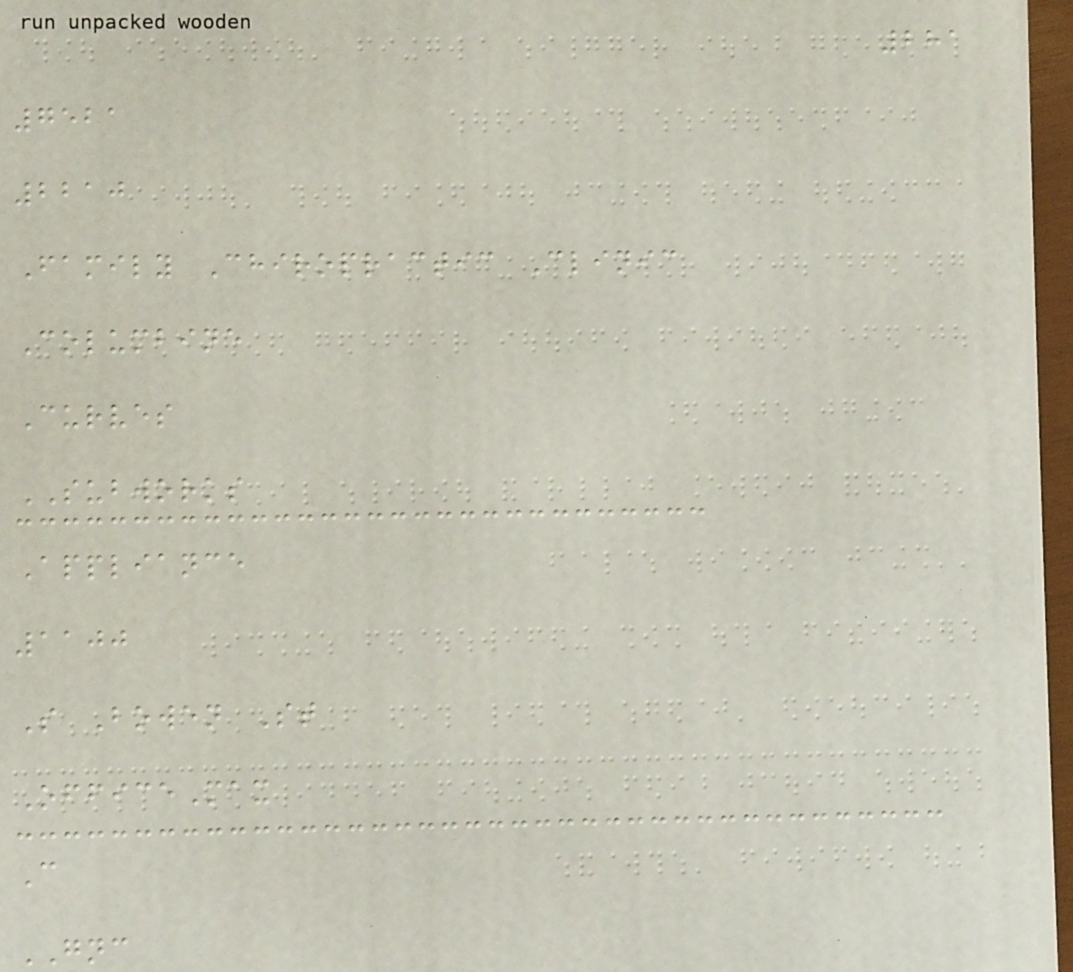281
7521
2210
Family Chiropractic Clinic
Columbine
Curves
SUBWORKS
Appliance
1100
S Bowen St
OfficeMax
C
GNC
